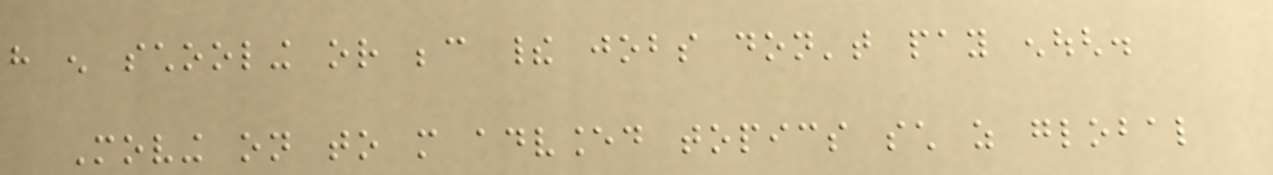have enough schooling or because their jobs don't pay enough.
Moving on to more advanced topics such as global
